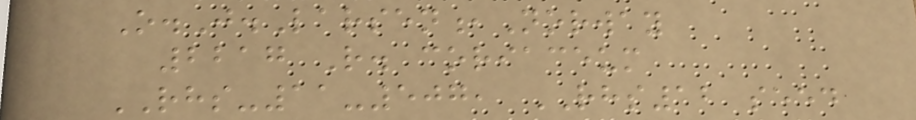O.J.Larsen,Norway
2217 R. coriaceum
RHS-11-507, RHS12 seed
